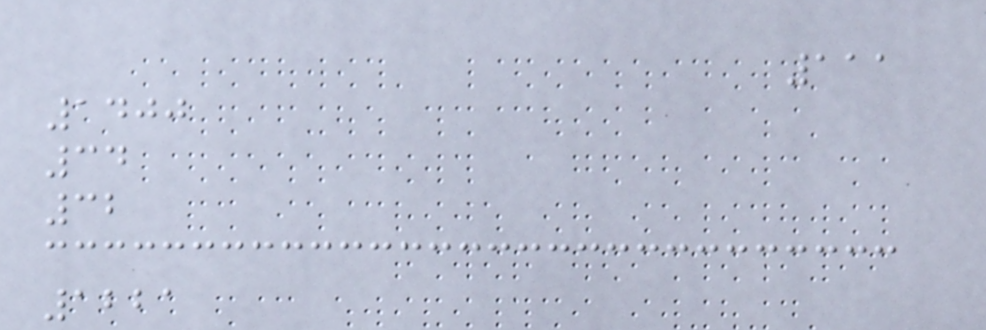111
1400
34
32
1221
